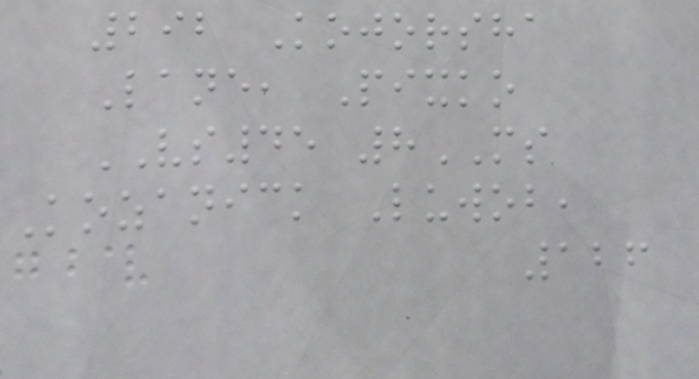292 Kojorsha
Lane, Pixko
VS45 8MS
Kozanick Luwob,
126
